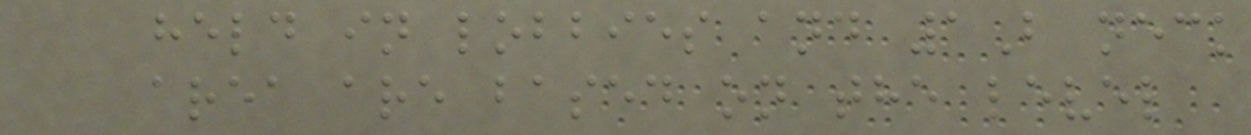held in lobbies and 1B neck
area are based on the level
